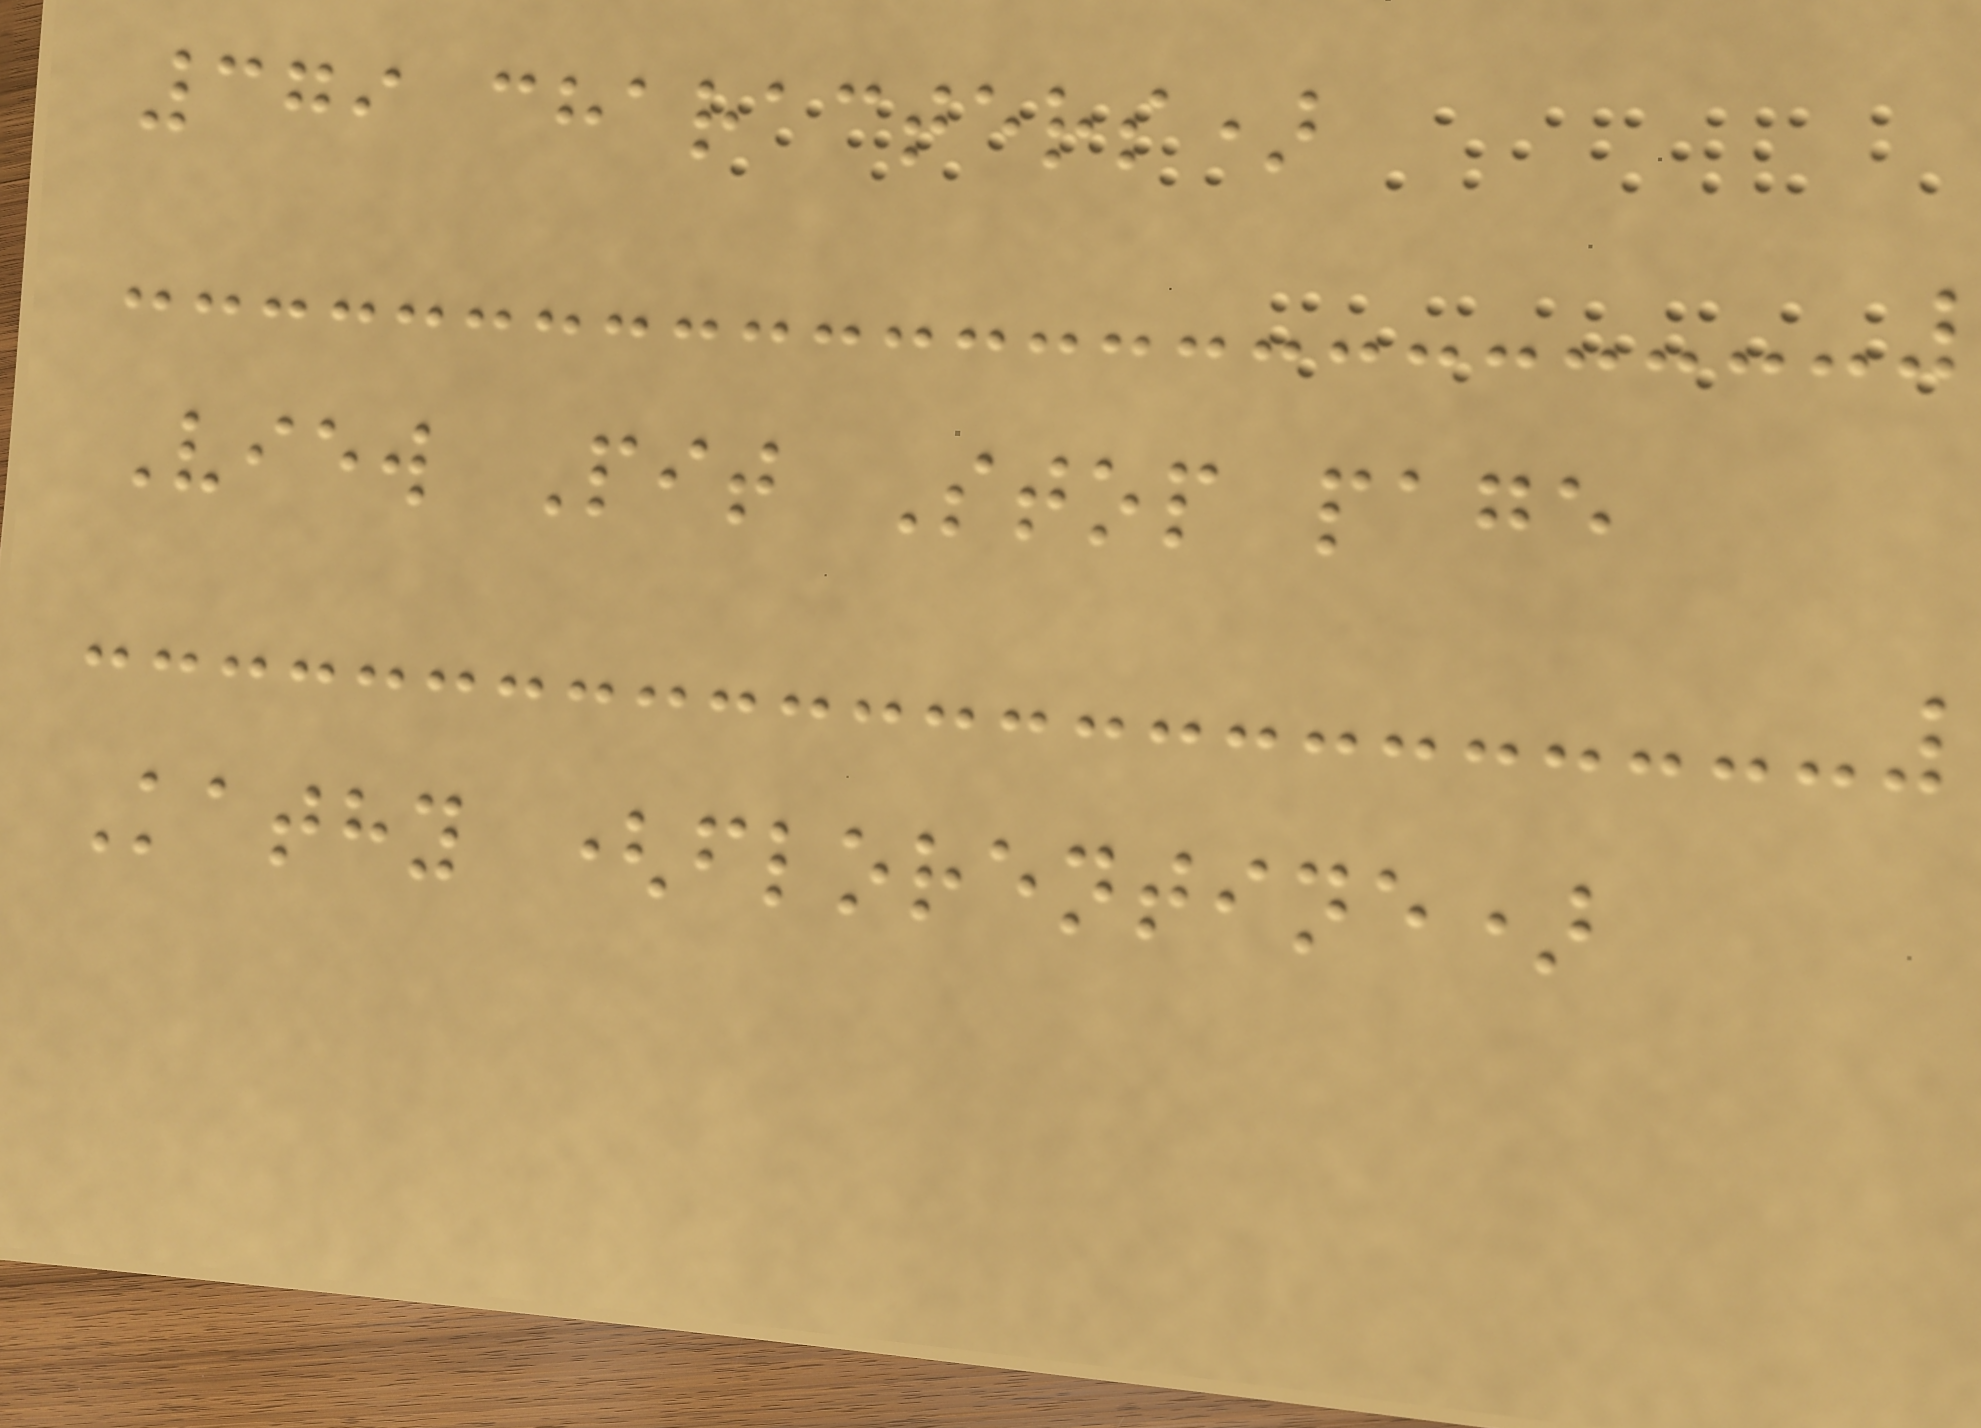379 characters)
View Pit Stop page
Kathy (florentine)
